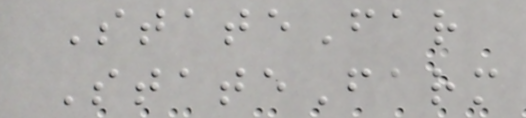StateFar
StateFarm
